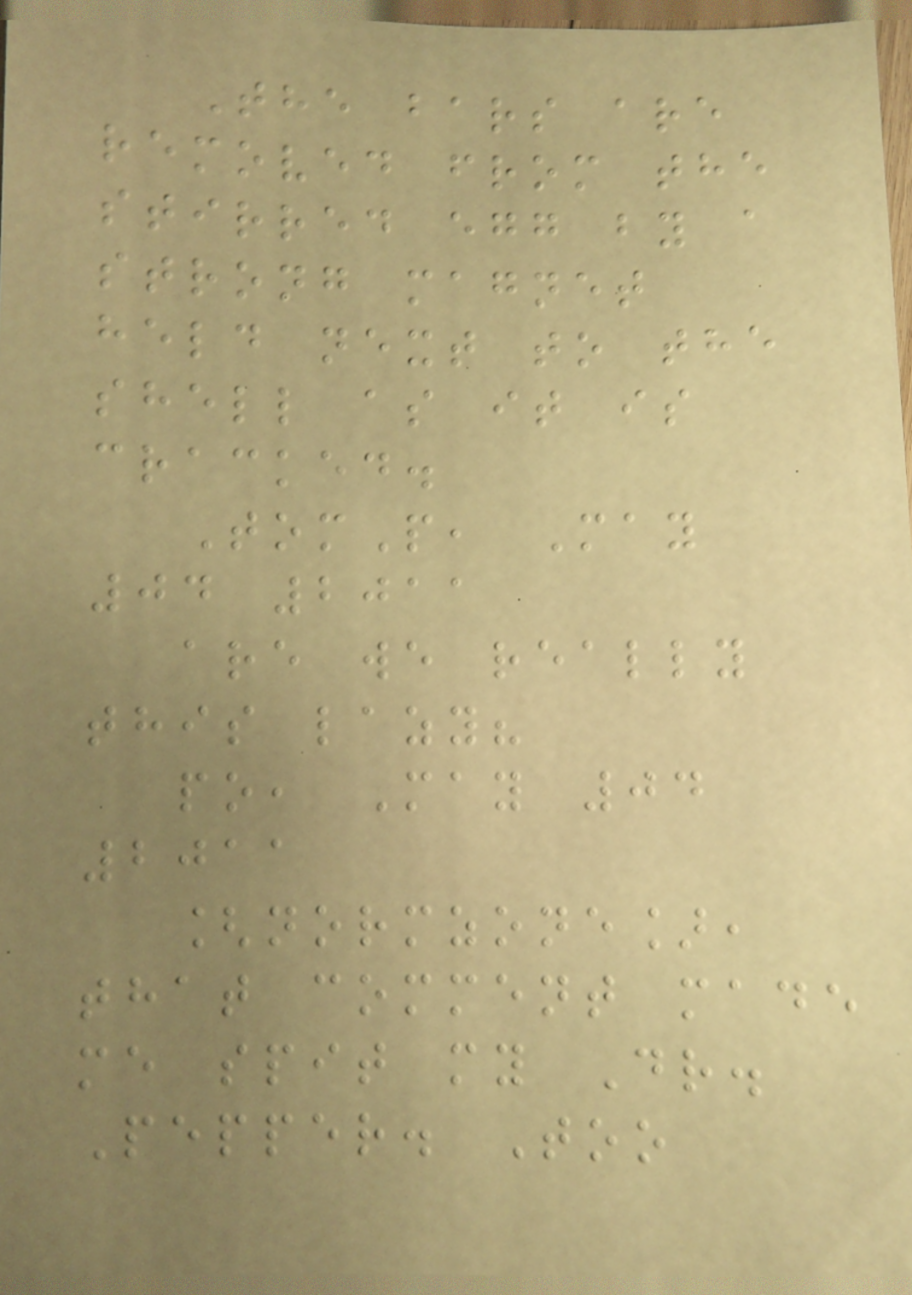The bars are
removed from the
stirred egg by a
strong magnet
held next to the
shell as it is
cracked.
TomP, May
04 2011
are we really
this lazy?
po, May 04
2011
[normzone],
that comment made
me spit my Dr.
Pepper. Too
